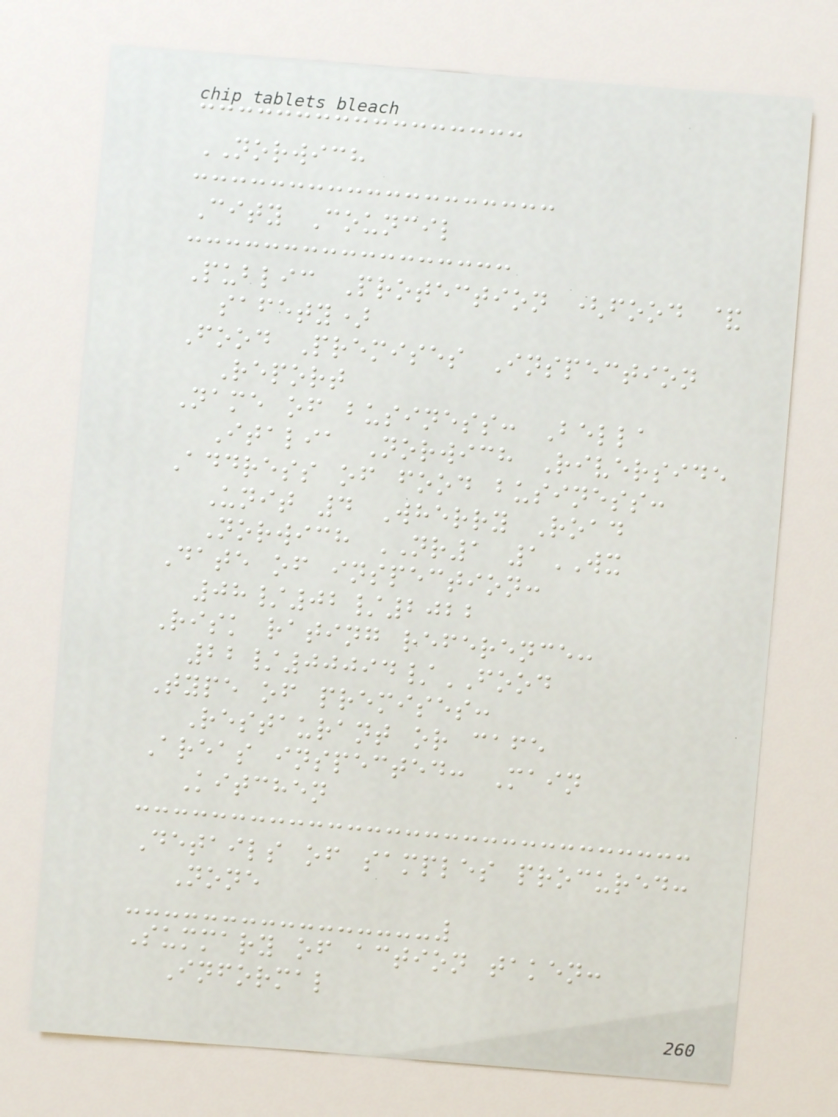NORWICH
City Council
Public Protection (food &
safety)
Food Premises Inspection
Report
Name of business: Bella
Italia Norwich Riverside
Address of food business:
Unit 4 Wherry Road
Norwich NR1 1WX
Date of inspection:
08/02/2022
Risk rating reference:
22/00094/FOOD
Type of premises:
Restaurant or cafe
Areas inspected: Main
Kitchen
Details of samples procured:
None
Summary of action taken:
Informal
